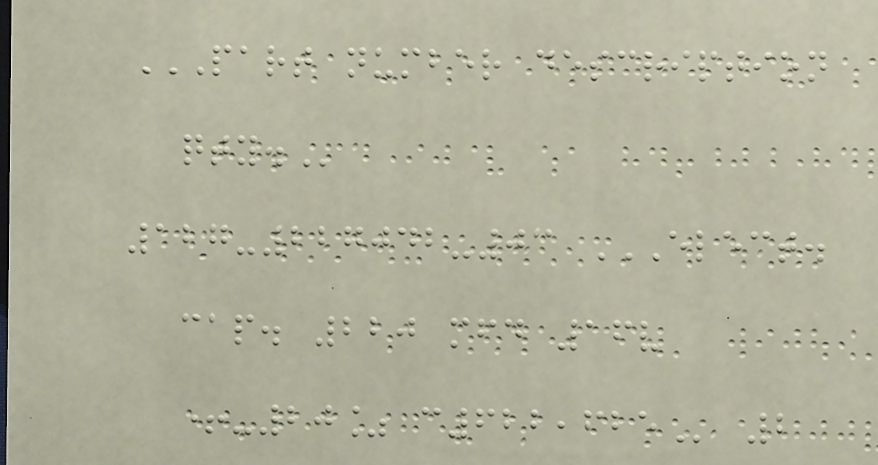PART NUMBER DESCRIPTION
QTY.
127-227042-03 ELECT.
CAP. 220 MFD 16V
+-20% C622,625 2
